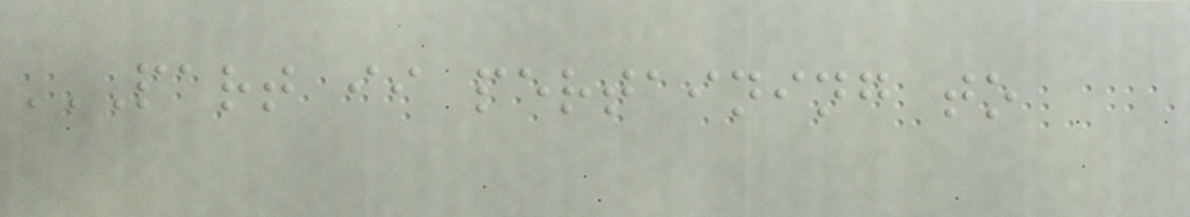PART II PERTAINING TO
